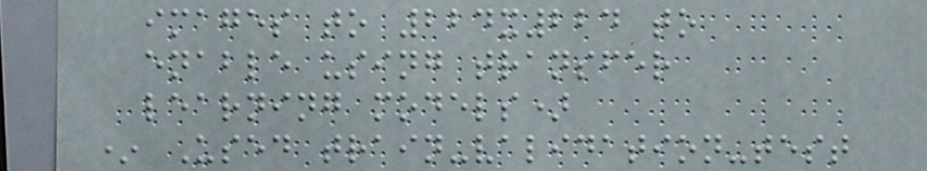images to 224x224 to
enable using transfer
learning models)
* Used train-validation-test
